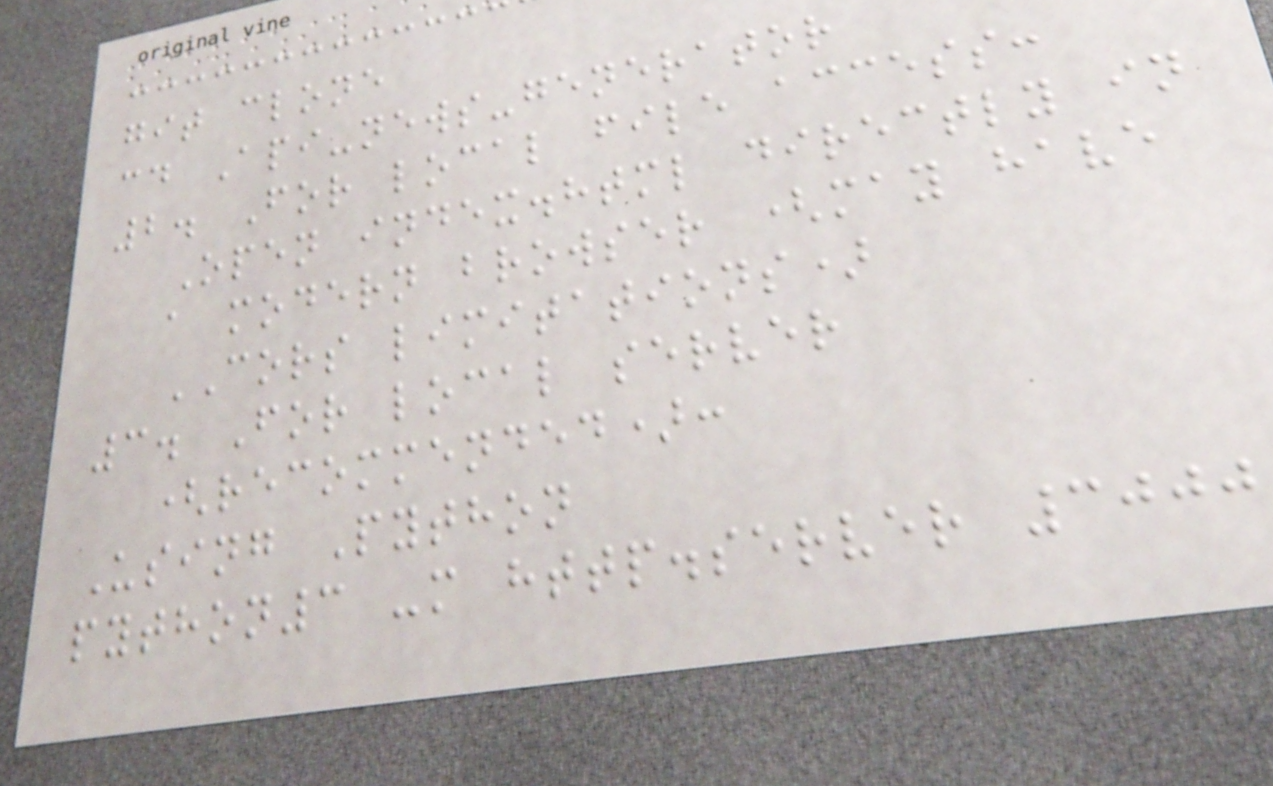git clone
cd Api-news-generator
2. For local file access:
Open index.html directly in
a modern browser (may have
CORS limitations)
3. For local server
(recommended):
Using Python
python3 -m http.server 3000
